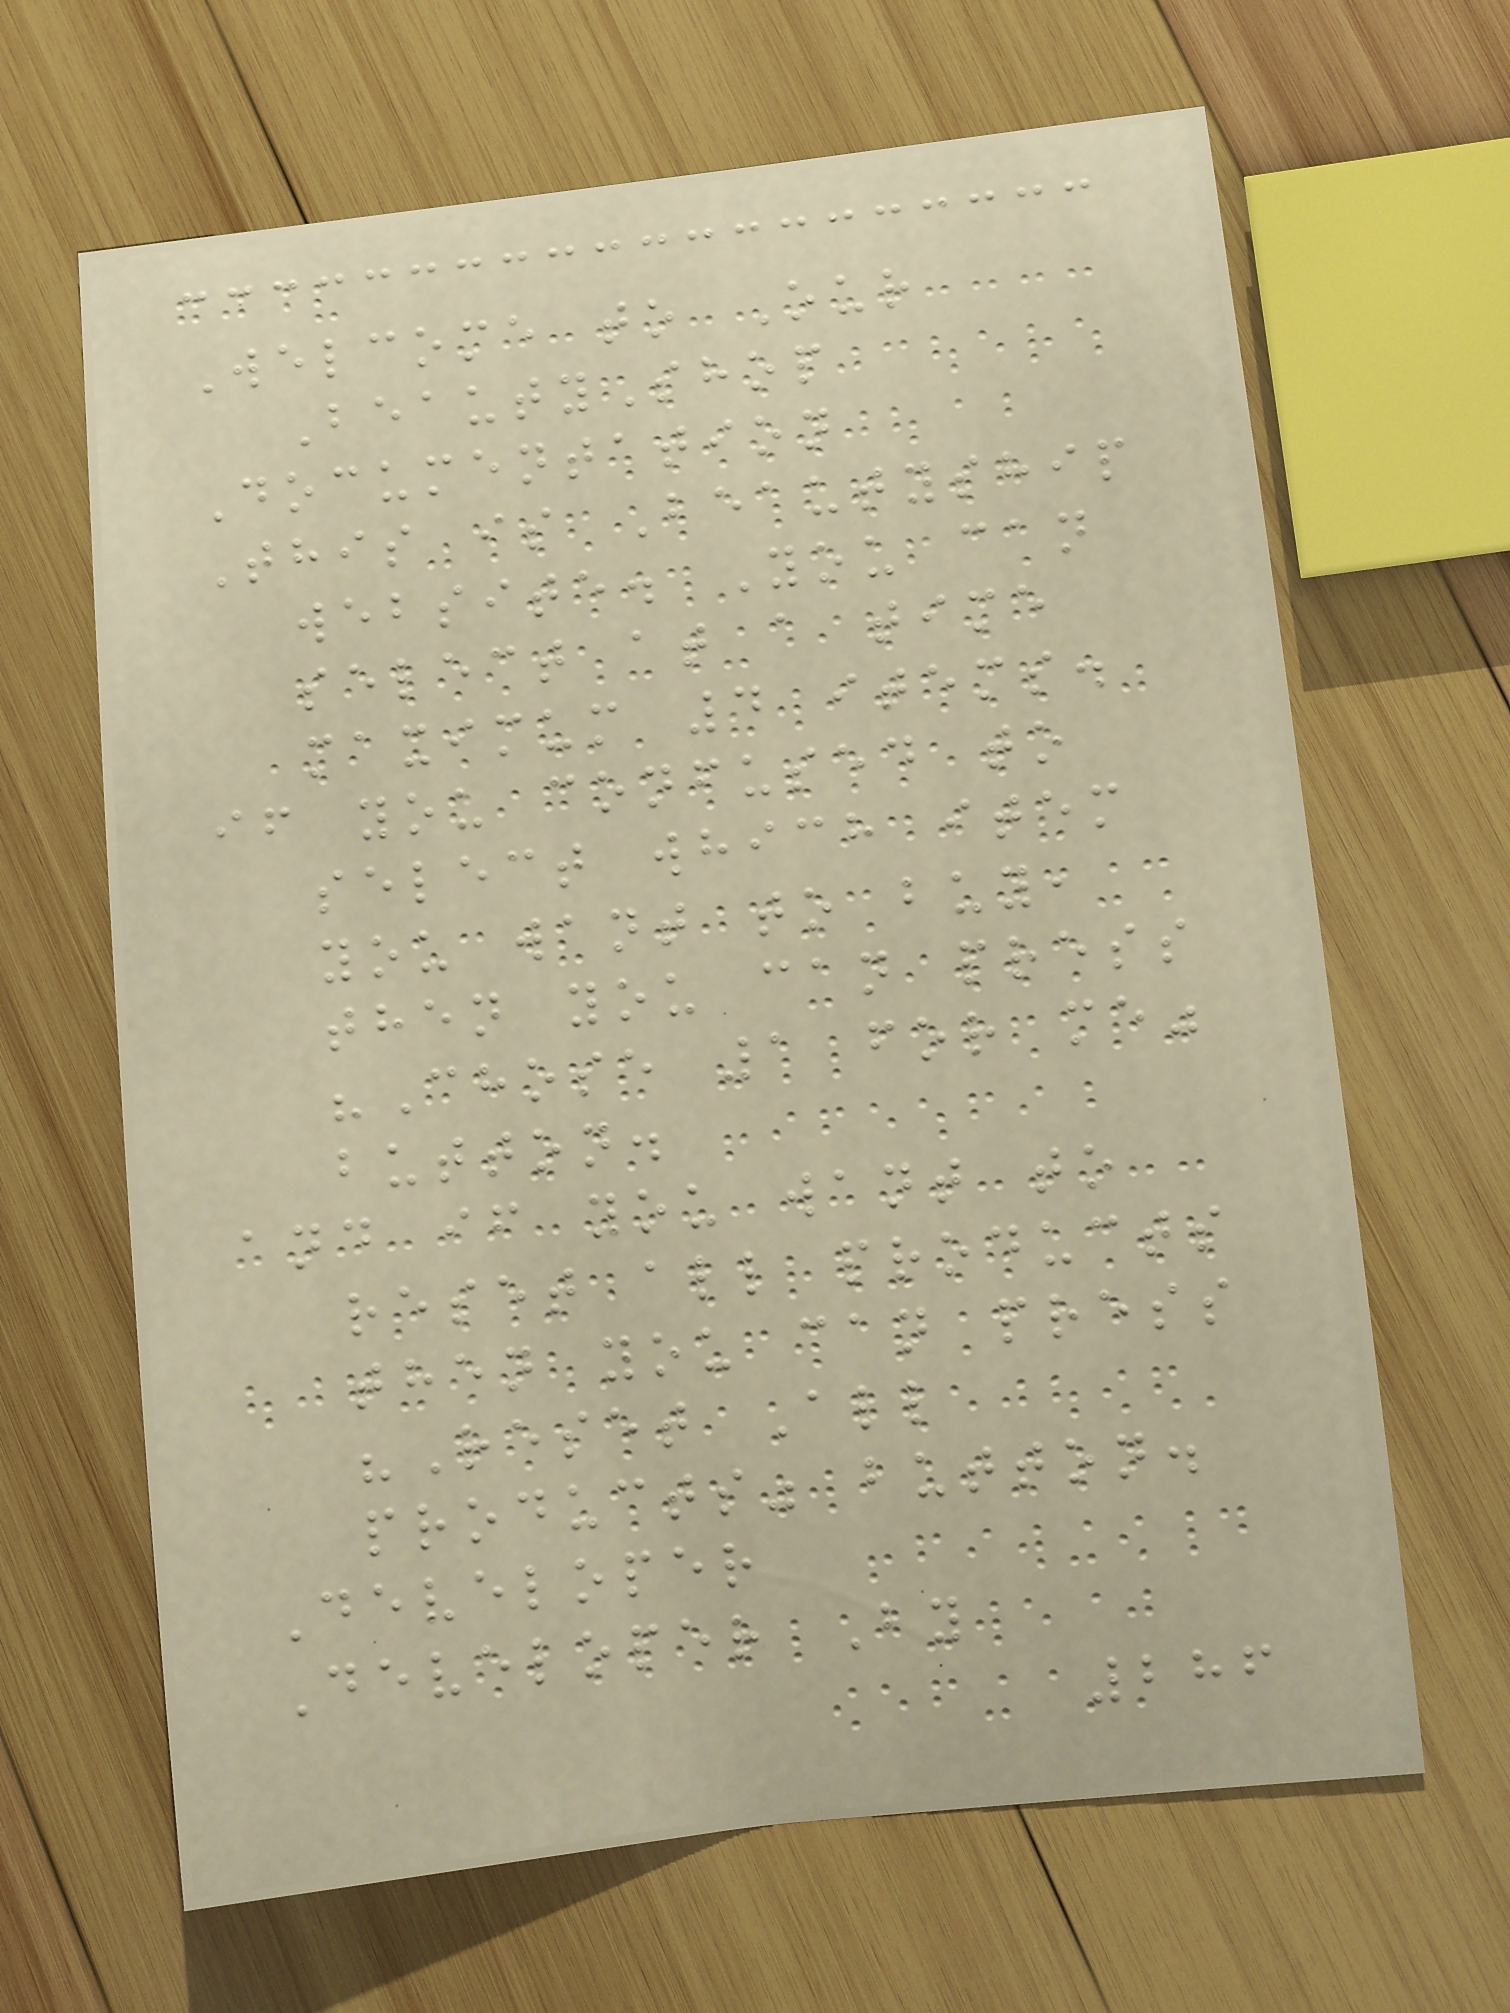Welcome to Our
BeautyShop
Documentation
This is Beautyship
website. You can
select at a time
maximum 4 items.
if you confused to
select which item
you want to buy,
then you can press
"Chose 1 for me"
button.
and if you want to
reset all products
then you can press
"Reset All
products" button.
Developer
Developer By
286
